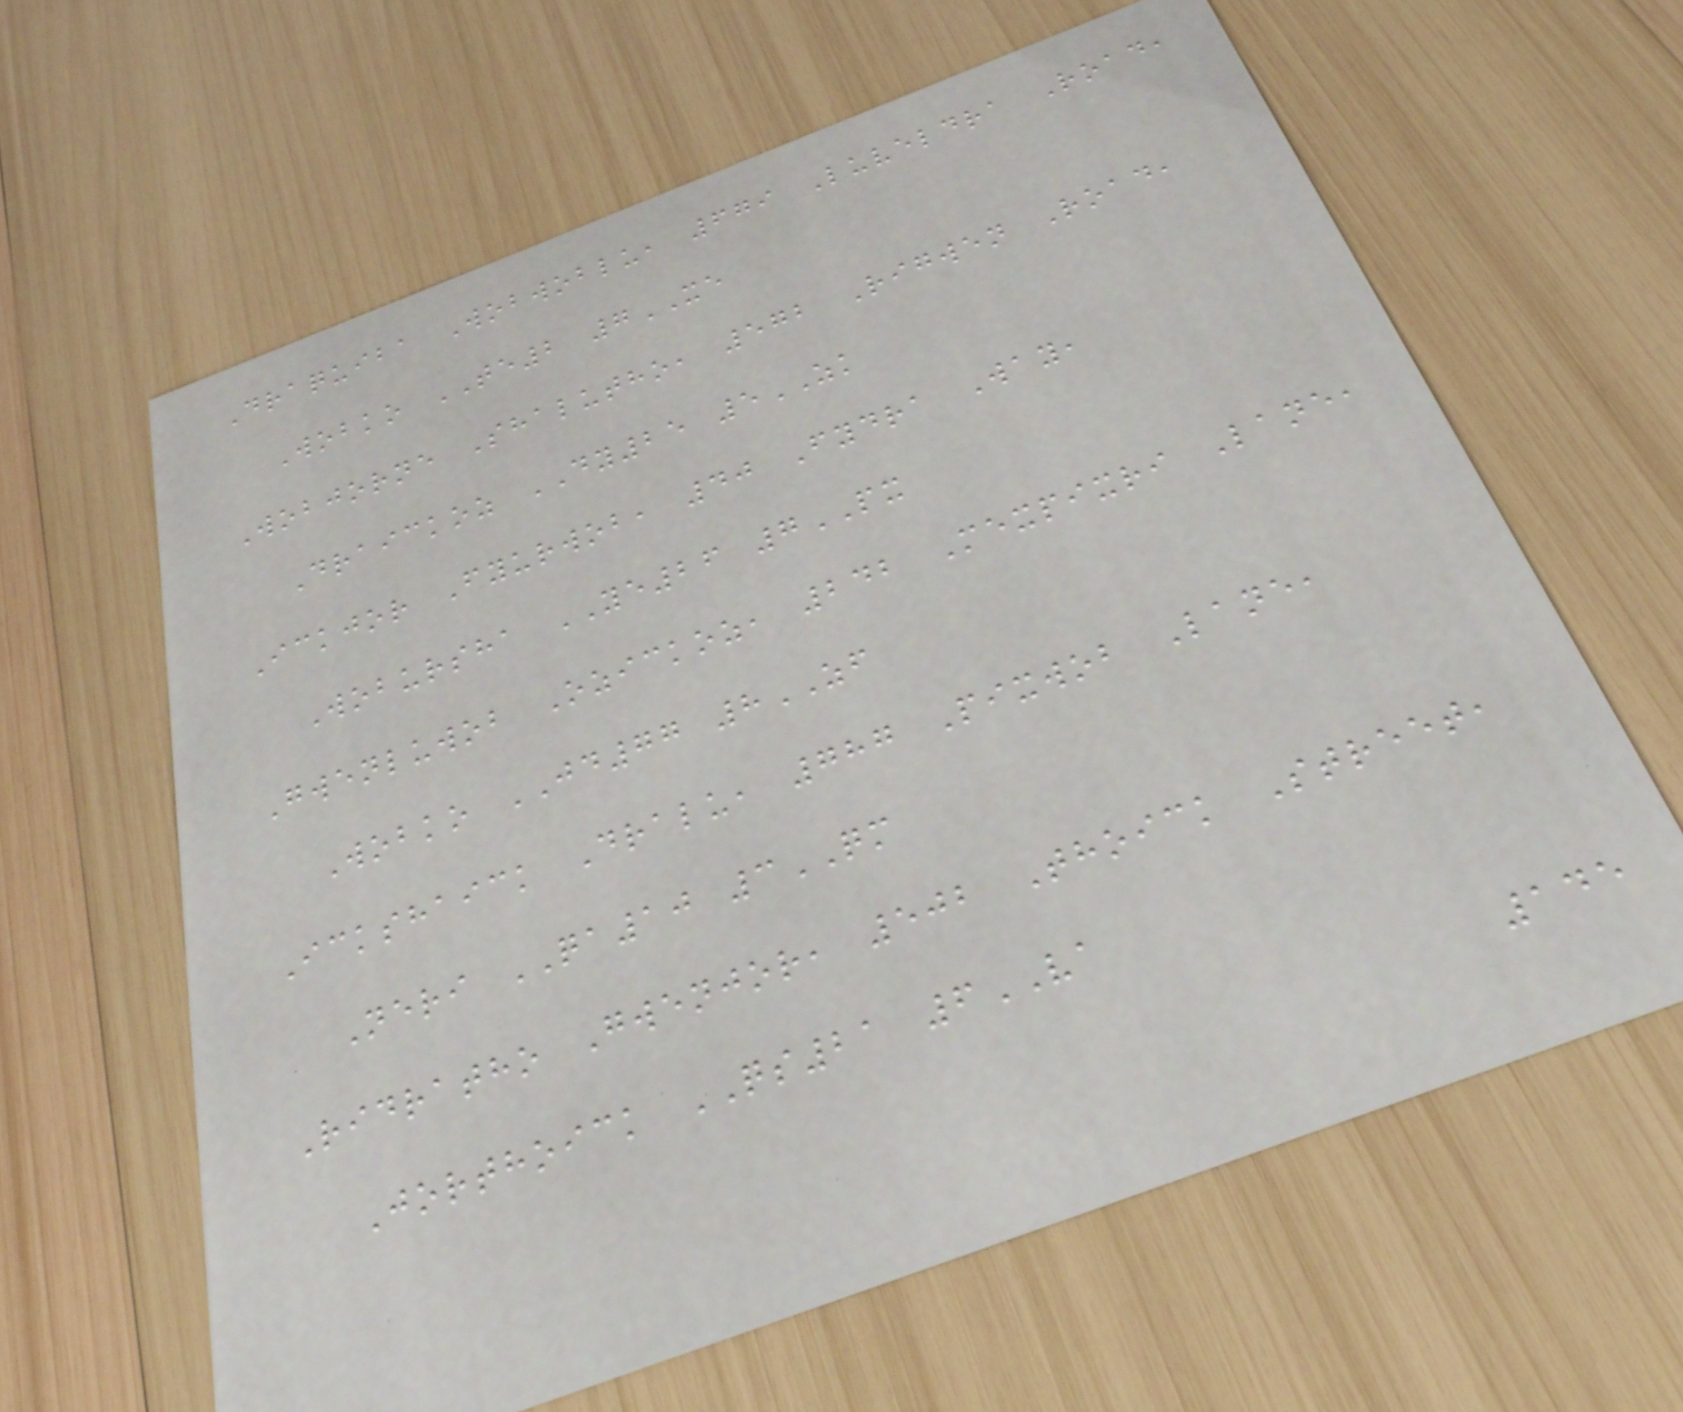Draquiba Wobwoblu, 679 Luveldra Road,
Wobko TE2 7XE
Wobjorne Shalutho, 572 Rigwen Road,
Draickoz DY25 5ZK
Ickjor Fyurwob, 40 Fydra Way,
Wobursha YE26 7PX
Gwenluwob Ozickoz, 242 Mexpixri Lane,
Wobko JD77 8ZF
Ickshaick Dralu, 787 Pixwob Lane,
Neri QA10 3QM
Ridratho Gwenjor, 502 Thoick Street,
Jorthoick QS21 6VA
145
